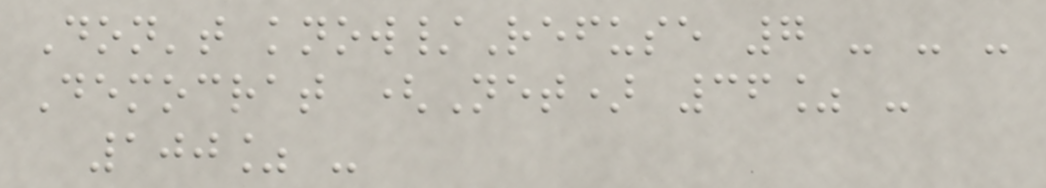Don't know/Refuse 7 - - -
Democrat (Net) 36% -
100% -
